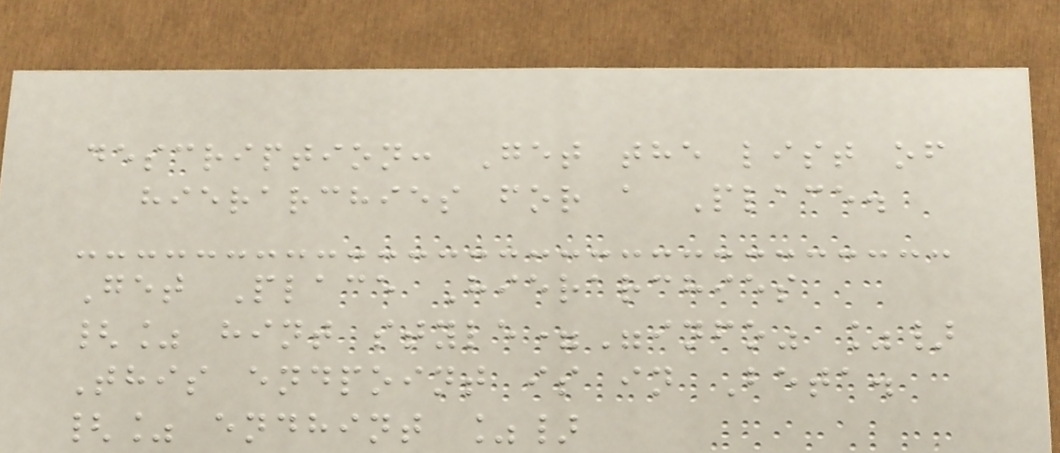description: Get the list of
hierarchies for a Place.
Get Place Hierarchies
{% hint style="info" %}
This endpoint is in Beta.
{% endhint %}
